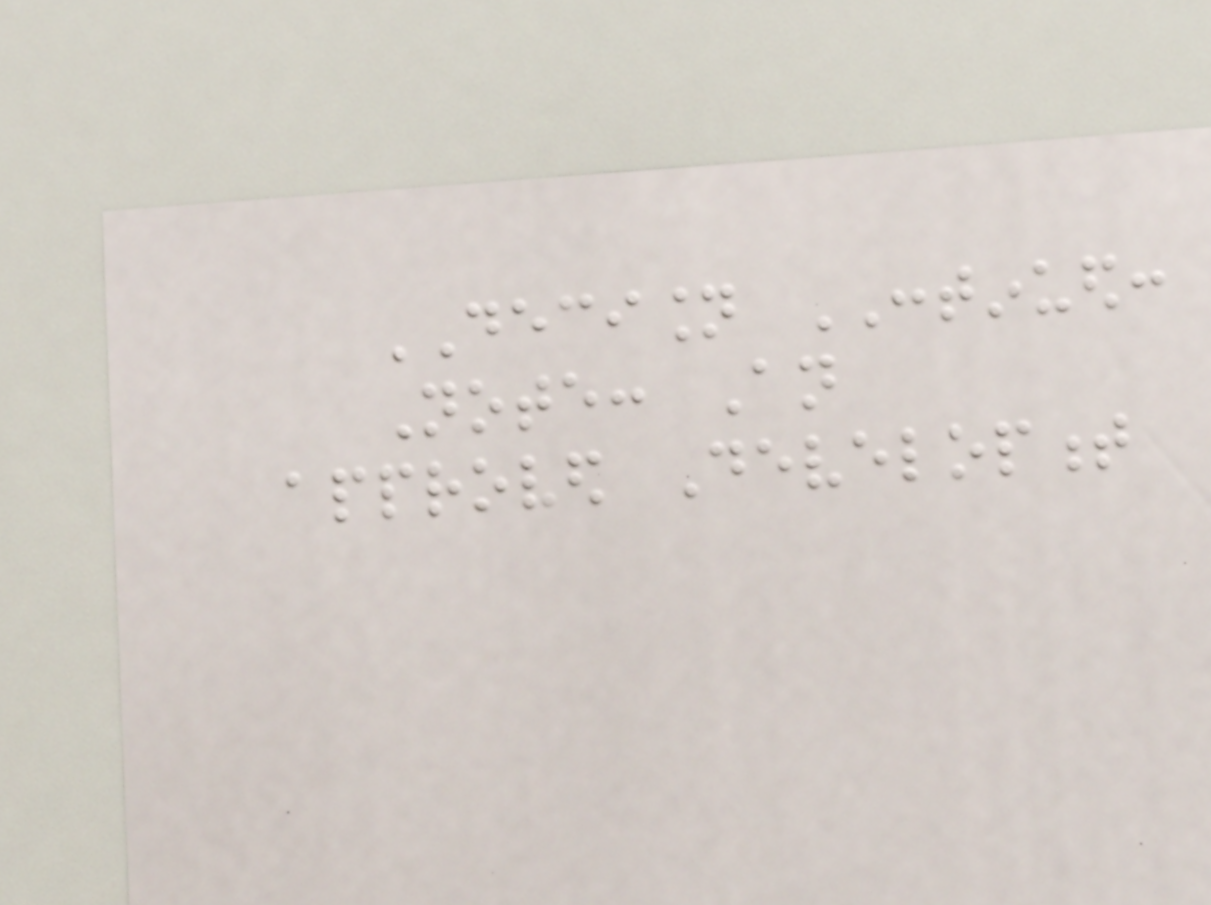DECISION CONTINUED:
Note: An
approved Development
